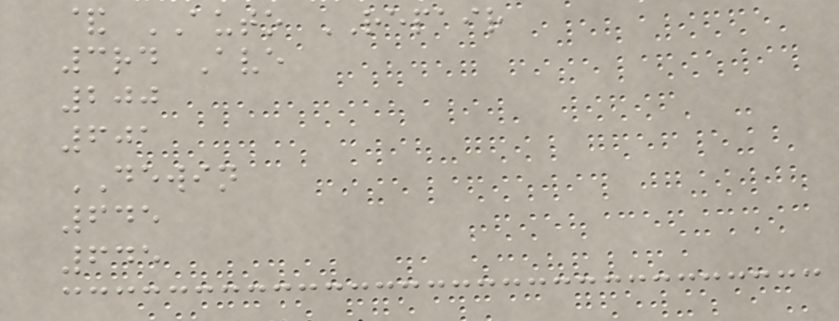& AUTO REPAIR
3rd Ave
200
601
DEWIN
645
645
